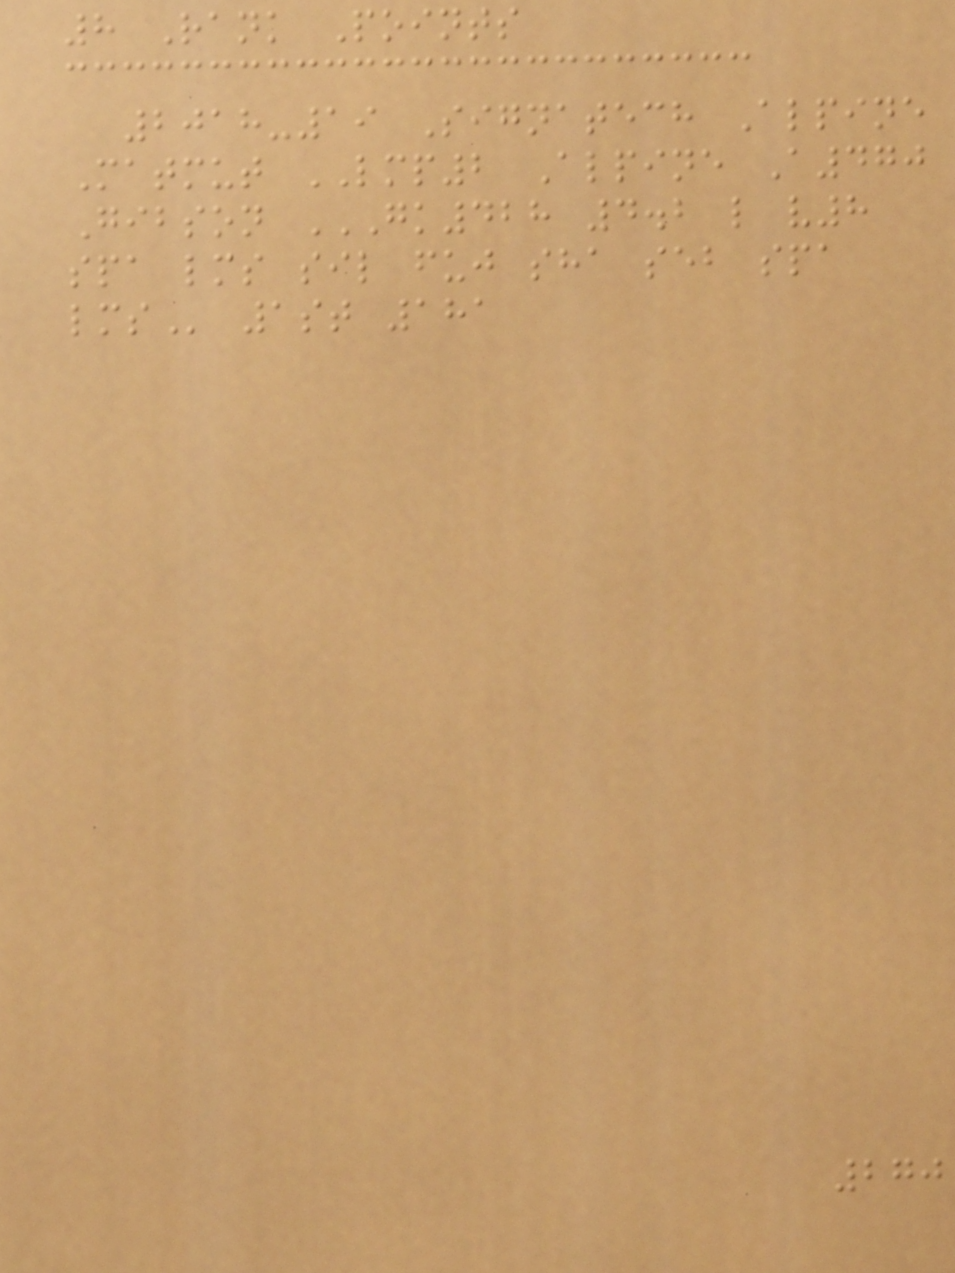8 Rank Points
2018-19 Signatech Alpine
Matmut LMP2 Alpine A470
Gibson GK428 4.2 L V8
SPA LMS SIL FUJ SHA SEB SPA
LMS 1st 181
270
